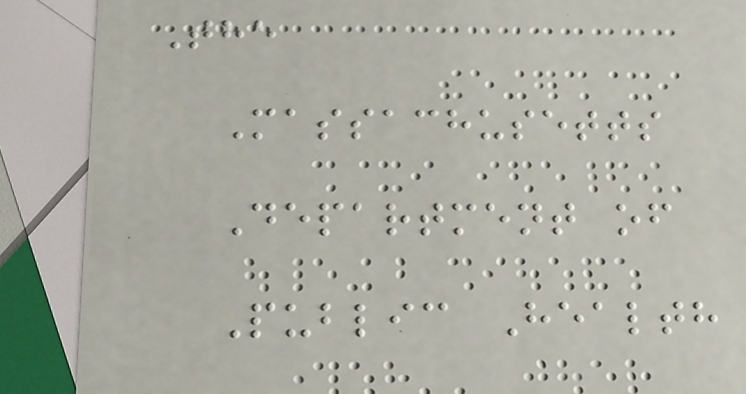The
Massachusetts
Department of
Public Health
